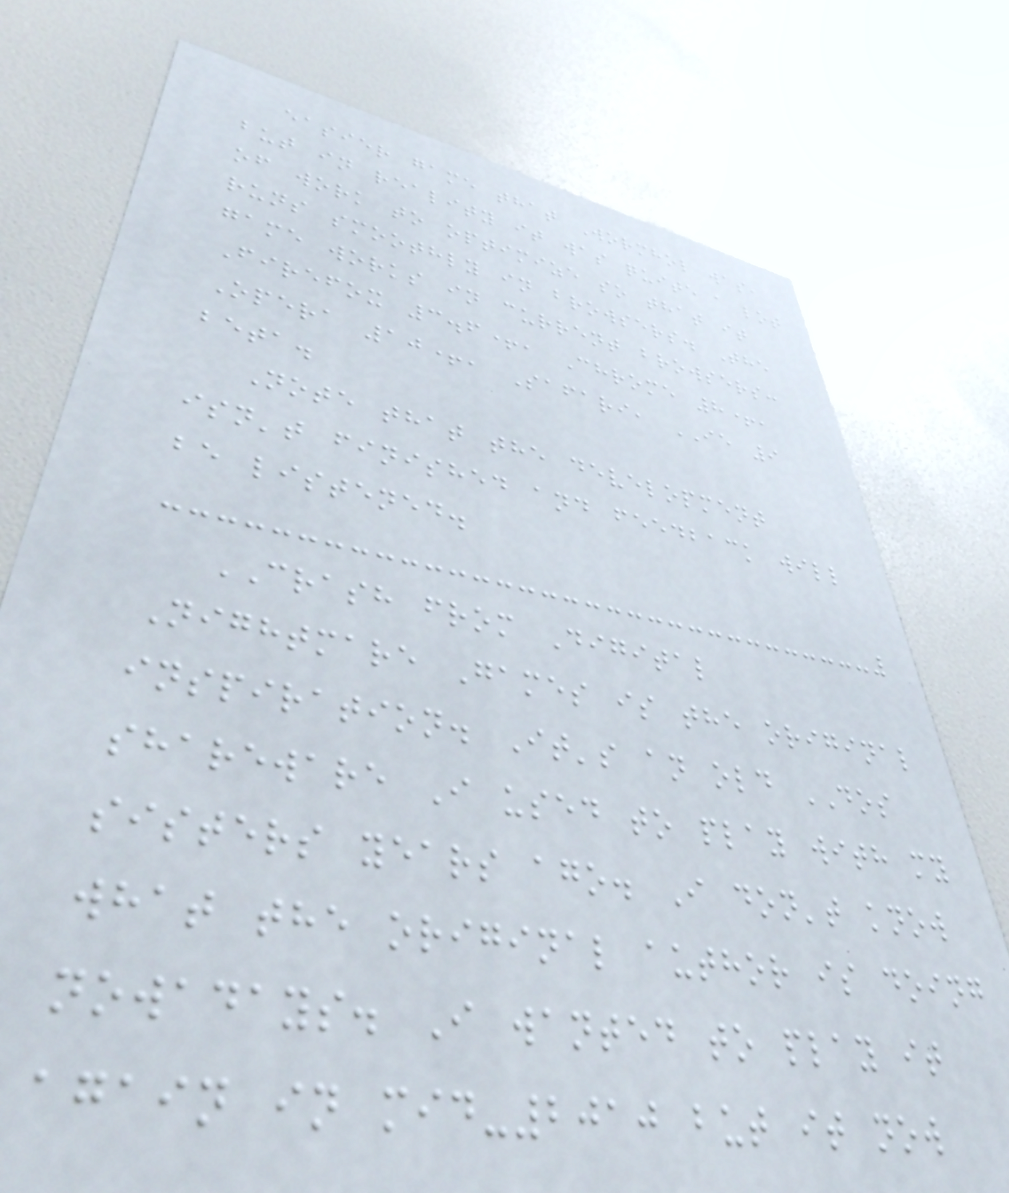easier game that Wormhol was,
but in reality it was quite a lot
of work to optimize so that it
runs smoothly in browsers. The
game works in current browsers:
Firefox 3.6+, Chrome 8+,
Opera 10+, Safari, IE 9
beta.
Note that the development
isn't finished and feedback will
be listened.
CRASH from Digital
Nightmare Games is the original
inspiration. It's an old DOS
shareware I used to play with my
sisters years ago. I don't know
what the original author is doing
nowadays. I wanted to play it
again in mid-2010 but it now
